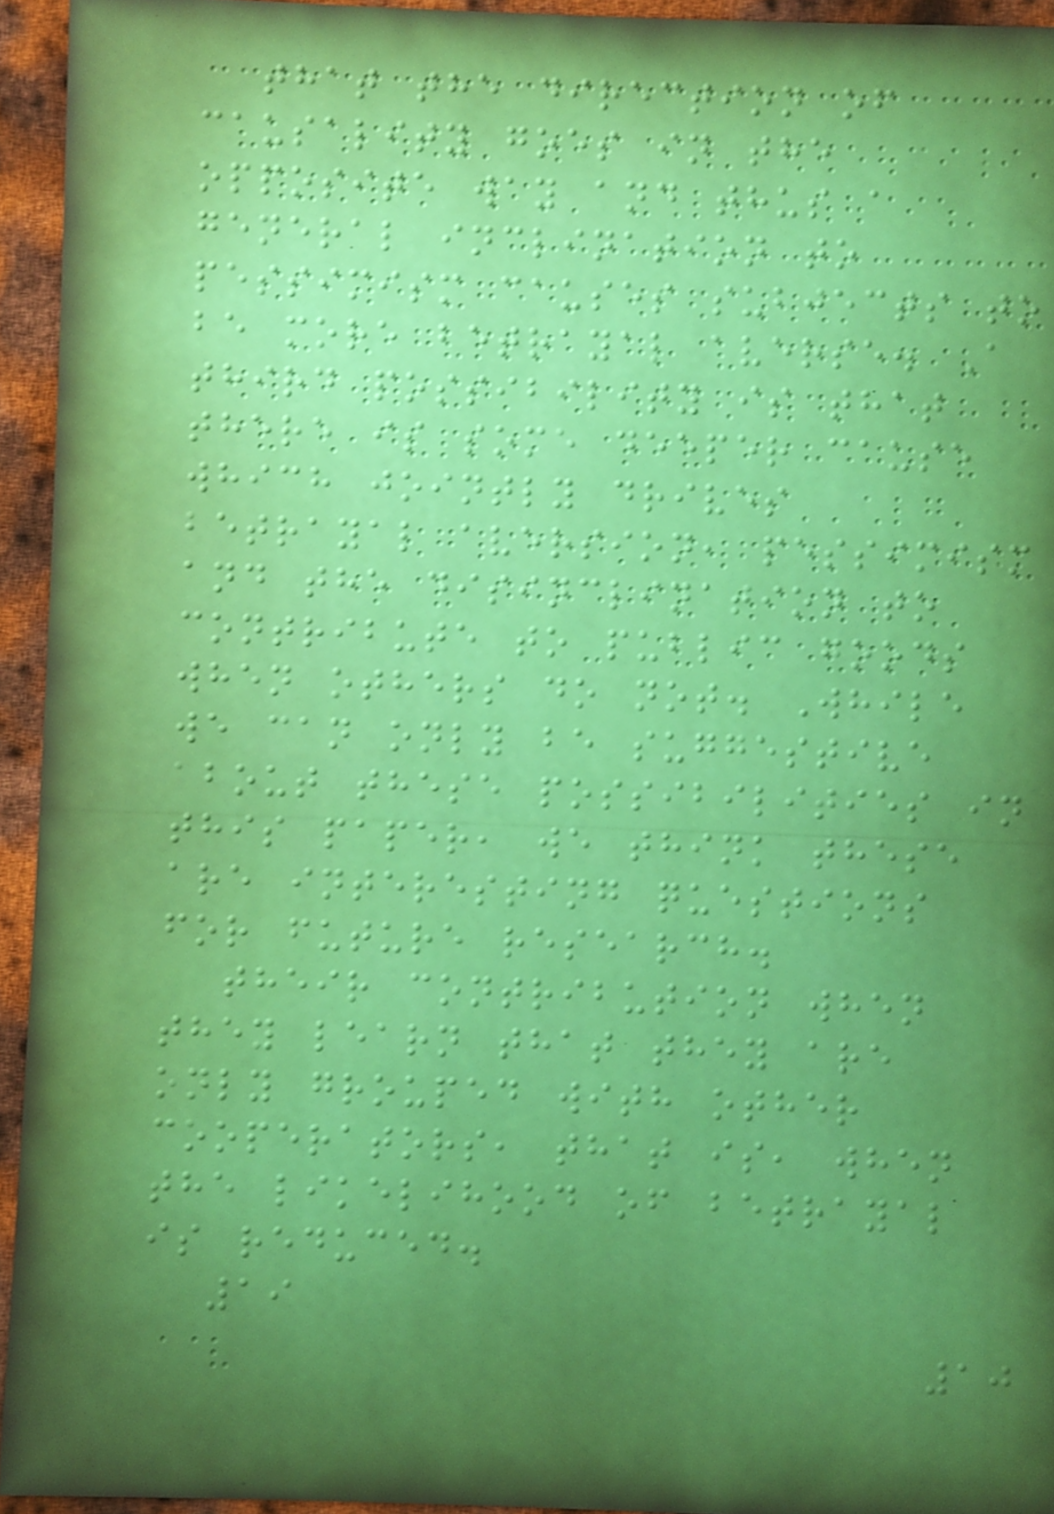that the direction of
causality goes in the
opposite way and thus a
general inclination to
pessimism causes subjects to
be more betrayal averse. A
third possibility is that
there is some deeper cause
which jointly drives
betrayal aversion, pessimism
and the disinclination to
contribute to public goods
when others do not. While
we can only be suggestive
about these possibilities in
this paper, we think these
are interesting questions
for future research.
their contribution when
they learn that they are
only grouped with other
cooperators, that is, when
the likelihood of betrayal
is reduced.
19
10
